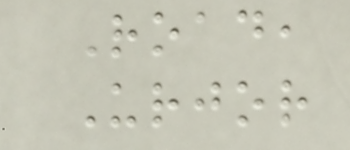Road,
Urjor
